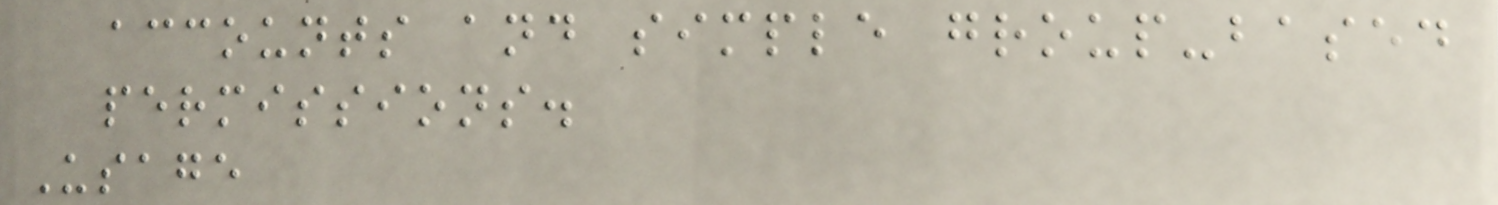accounts and simple group-based
permissions.
Usage
